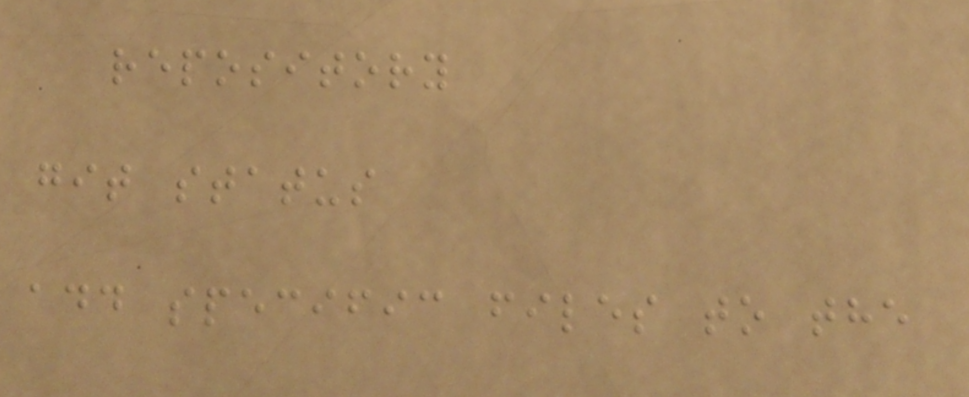repository
git status
add specific files to the
